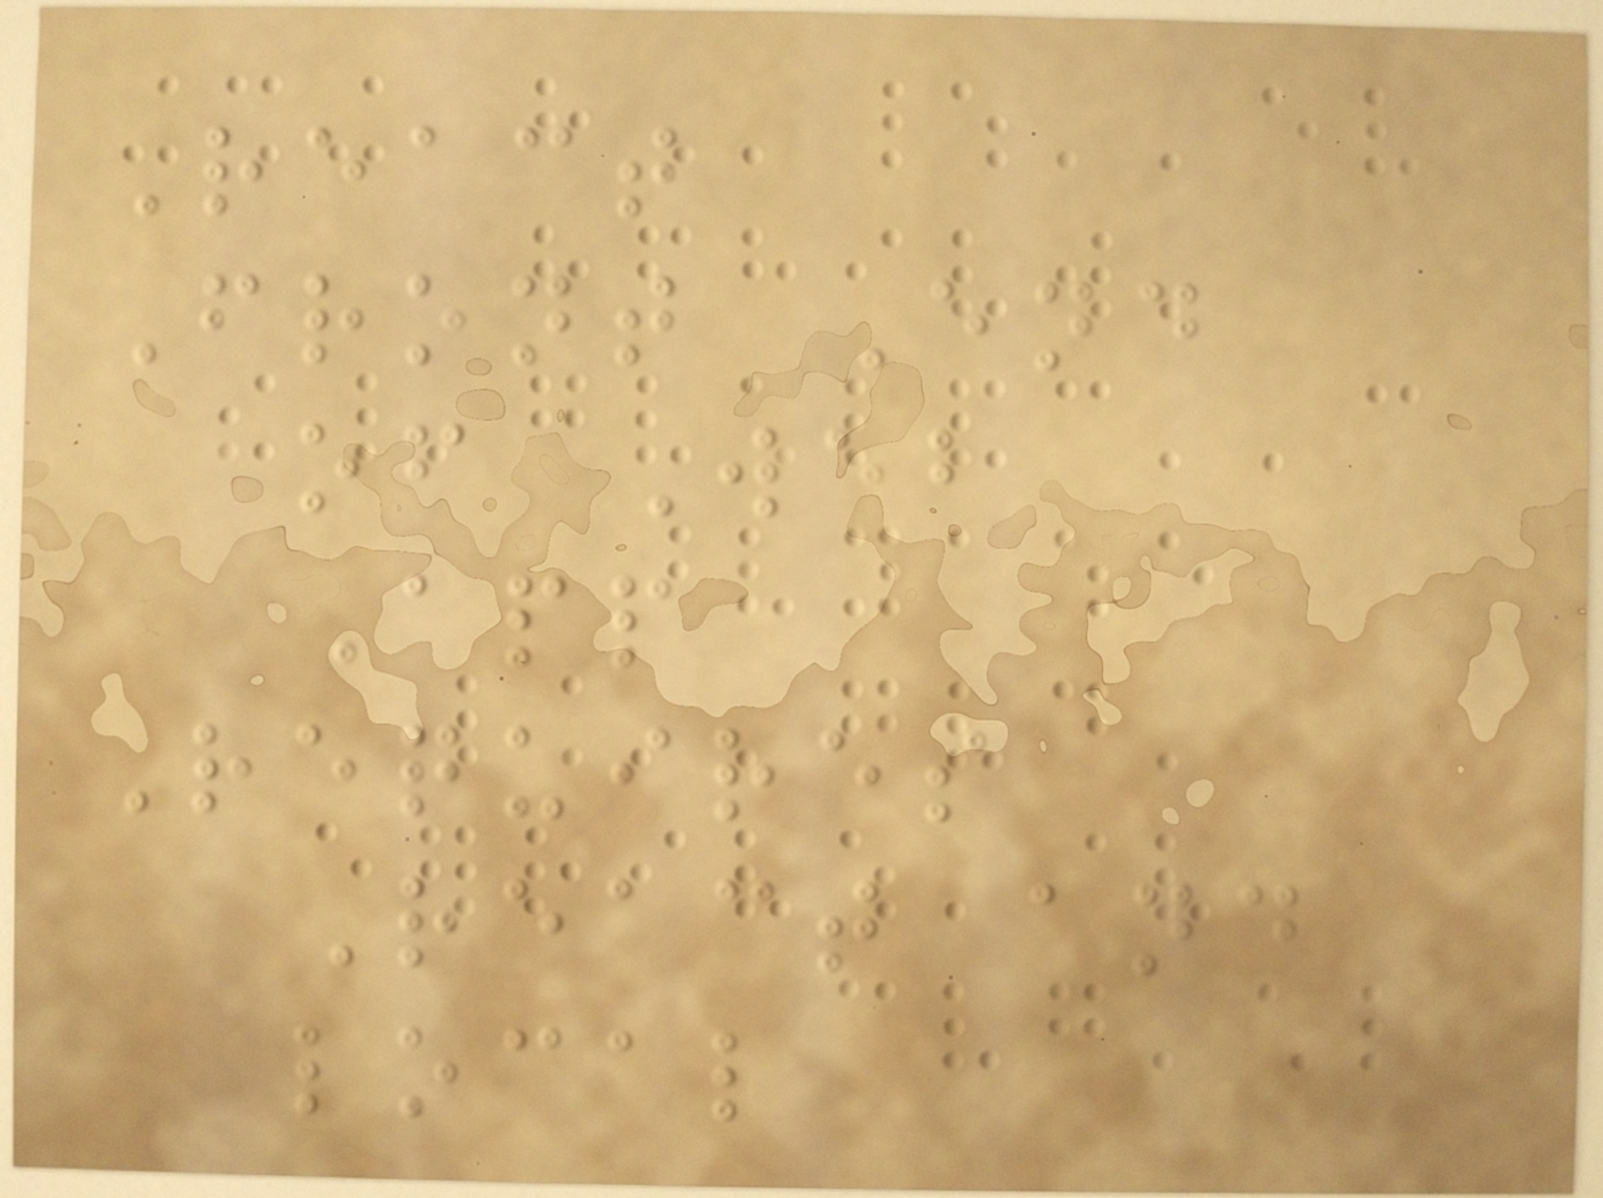React
Front End
of Web
App
Requires
React and
local
